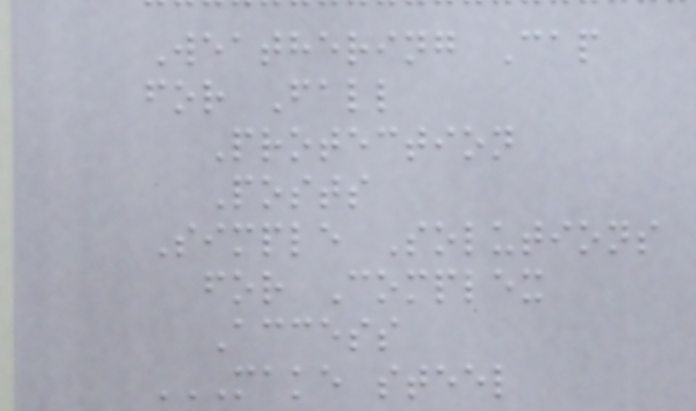Weathering Cap
for Fall
Protection
Posts
Simple Solutions
for Complex
Access
MAKE STEEL
